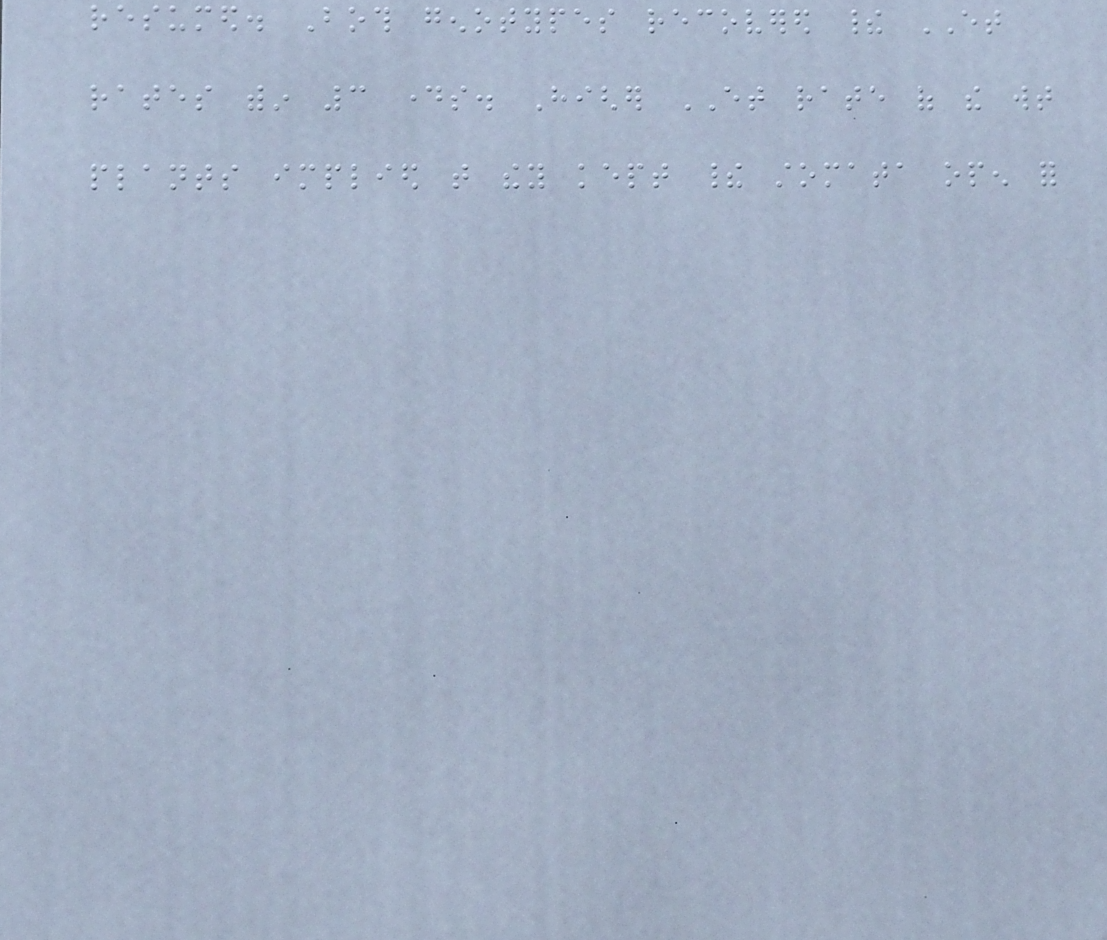resumed. Both genotypes recovered their ET
rates within 3 days. Higher ET rate of the wt
plants implied that they kept their stomata open for
